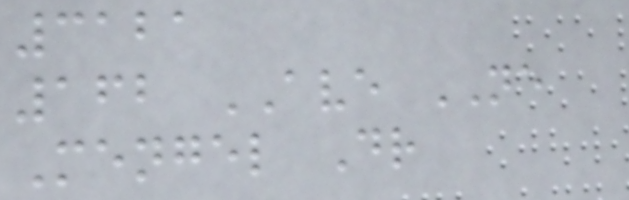3121
162 AVE NE
Mengel Dr
